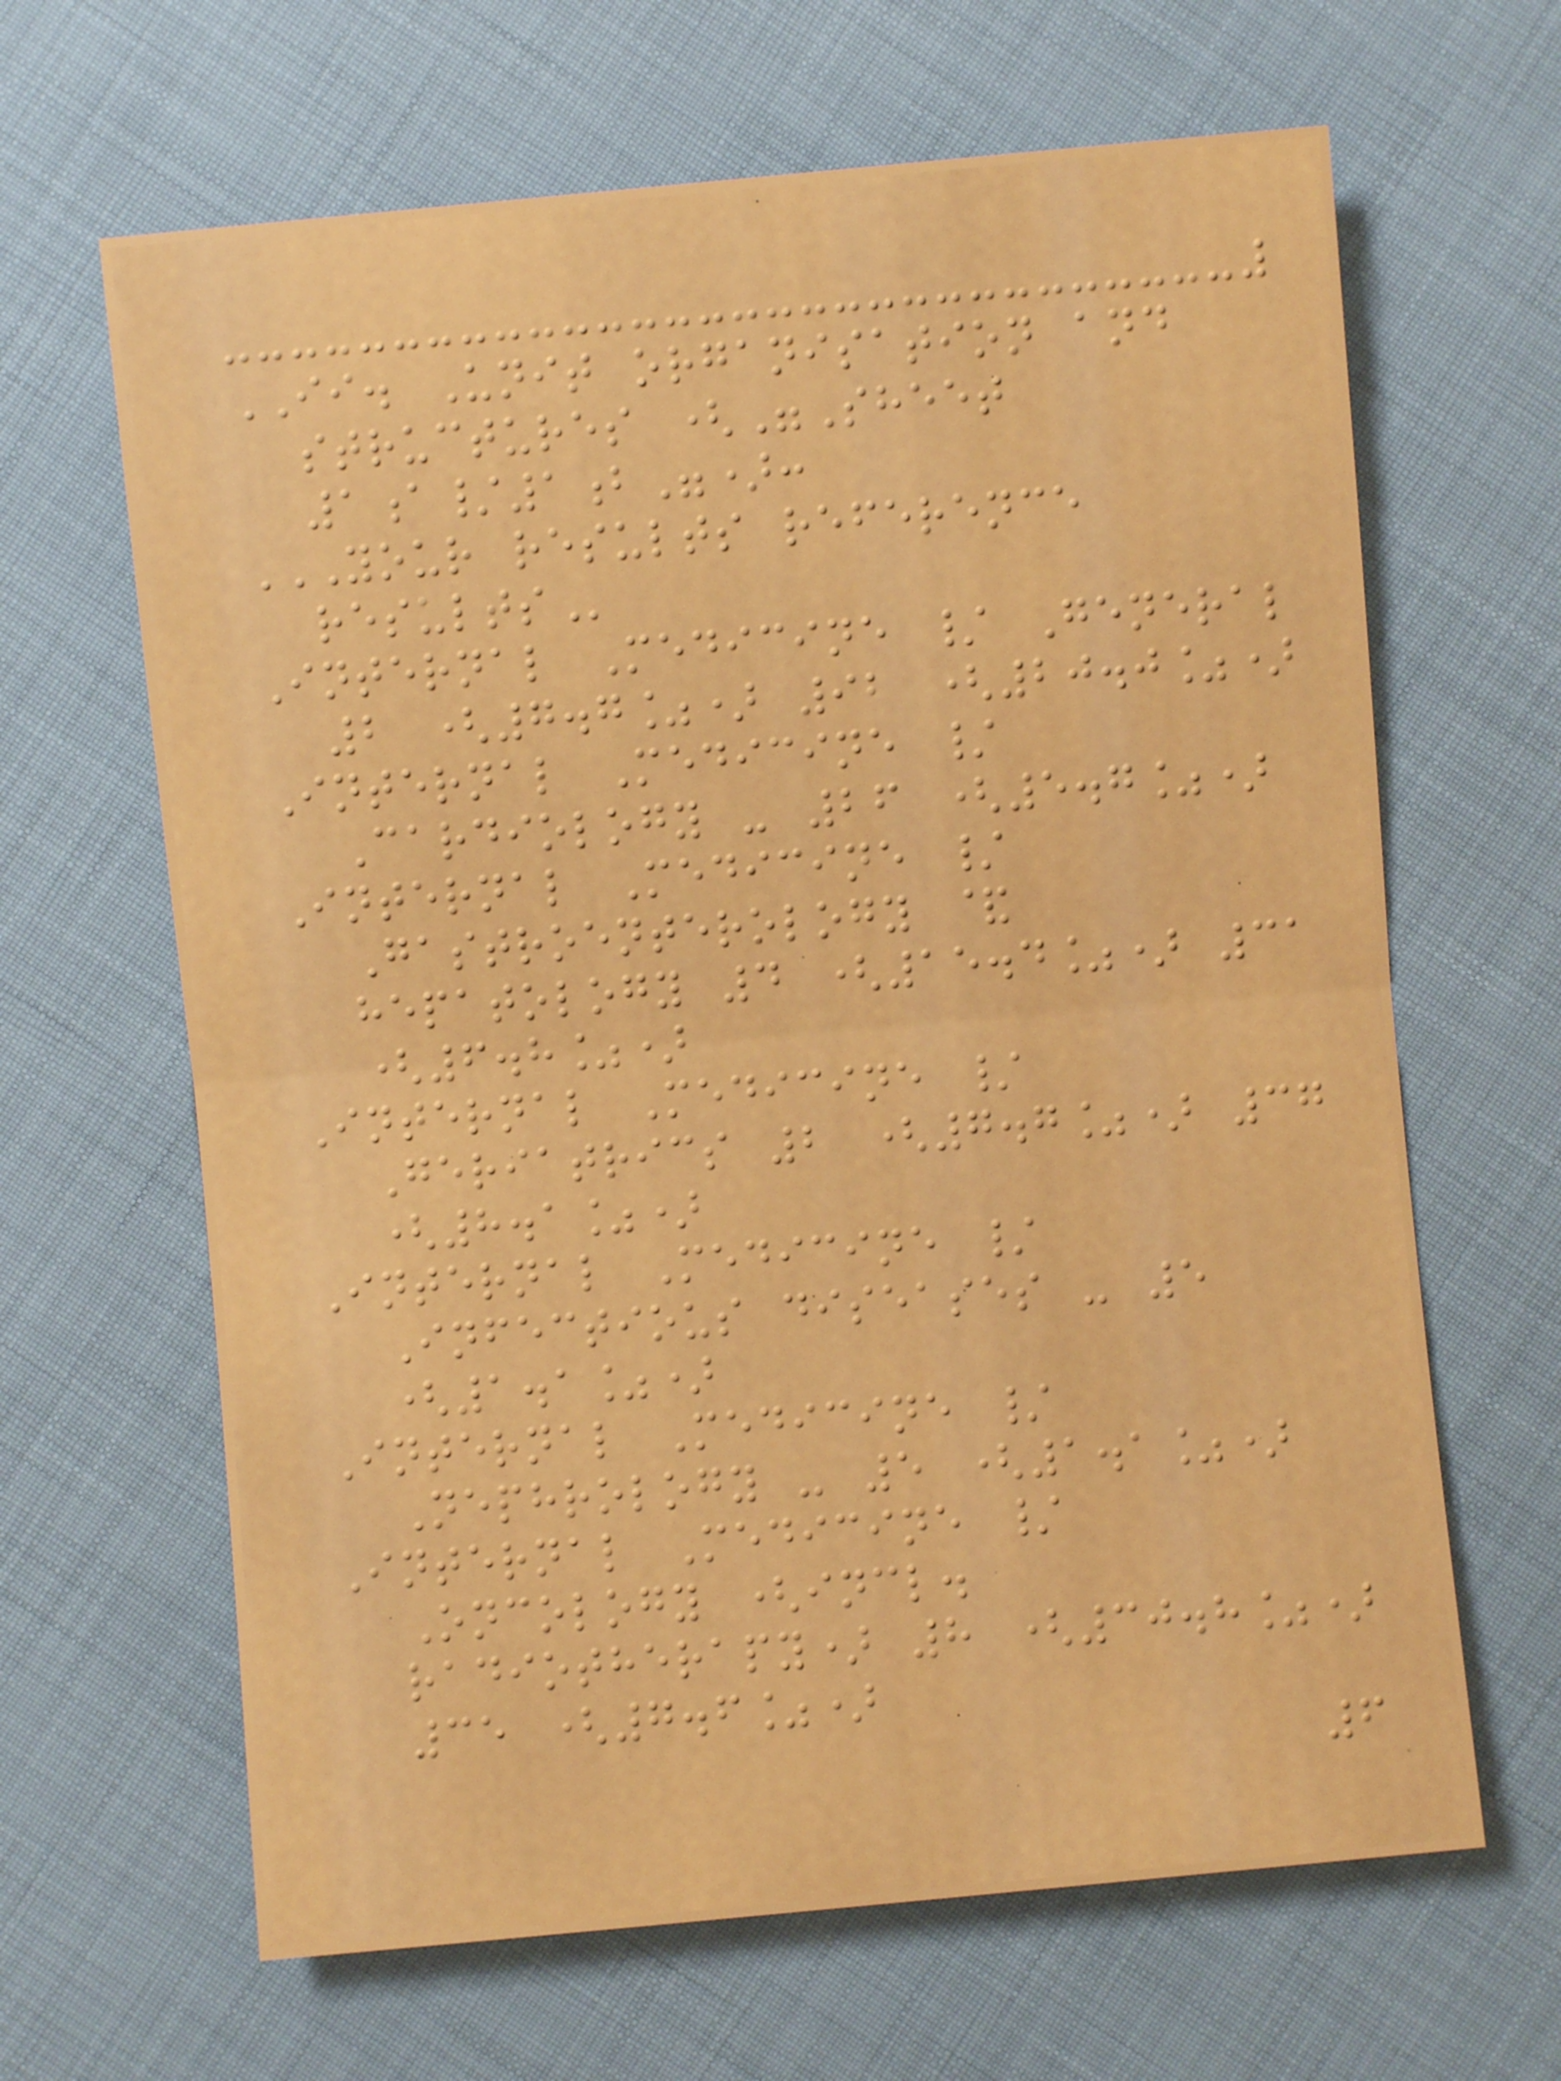II. Unit organisation and
structures ("Sheet
1a/1b"):
YOUR RESULTS REFERENCE
RESULTS
Internal Medicine / General
2 (7.7%) 92 (20.0%)
Internal Medicine /
Cardiology - 26 (5.7%)
Internal Medicine /
Gastroenterology &
hepatology 4 (15.4%) 31
(6.8%)
Internal Medicine /
Geriatrics 2 (7.7%) 37
(8.1%)
Internal Medicine /
Infectious diseases - 5
(1.1%)
Internal Medicine /
Nephrology - 5 (1.1%)
Internal Medicine /
Oncology (incl.
radiotherapy) 8 (30.8%)
35 (7.6%)
6
